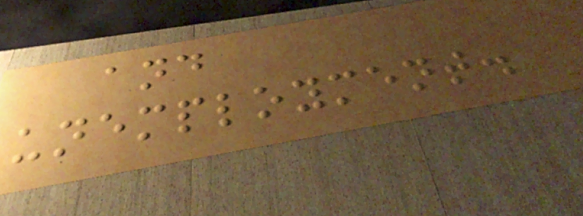and
unemployment.
